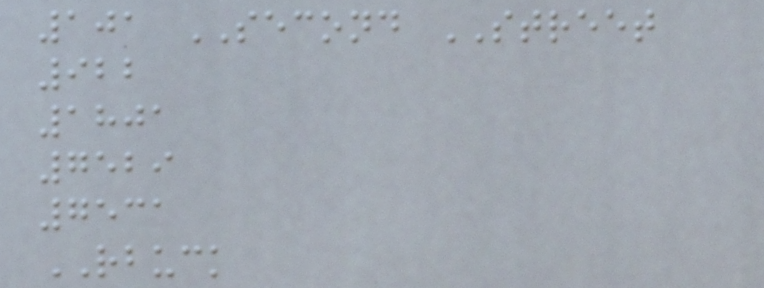101 SECOND STREET
922
1801
7529
7531
RBUCK
